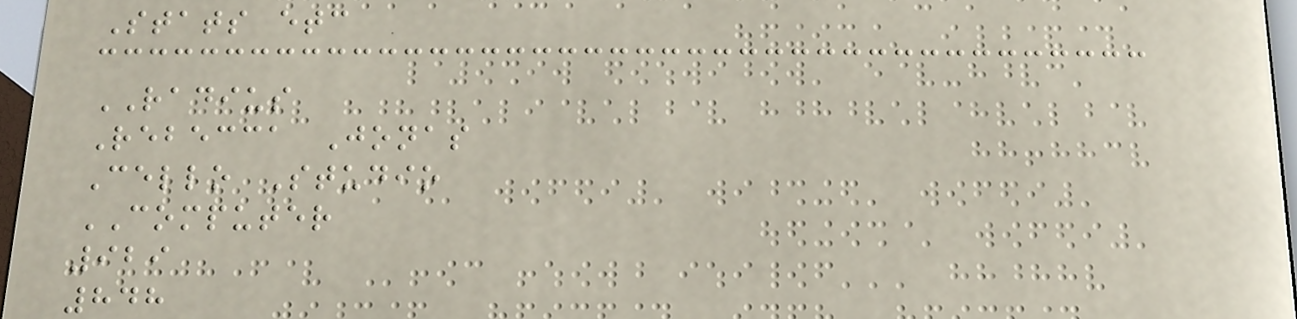Stats etc
RADIUS
Rebecca Jonas
Cello Studio
COMPUTER
929
848
